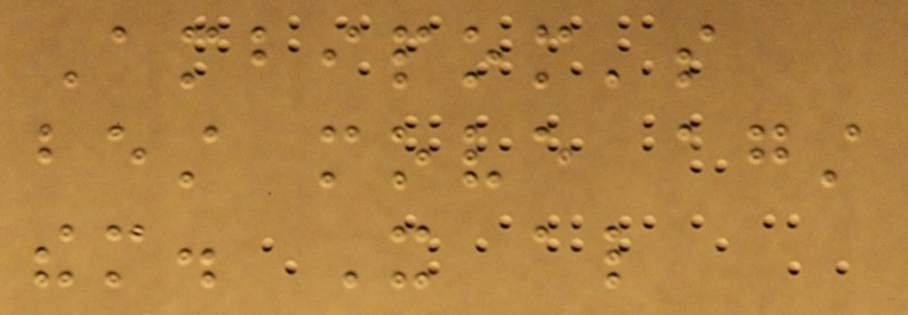Ambipom's
best move against
them. It also
